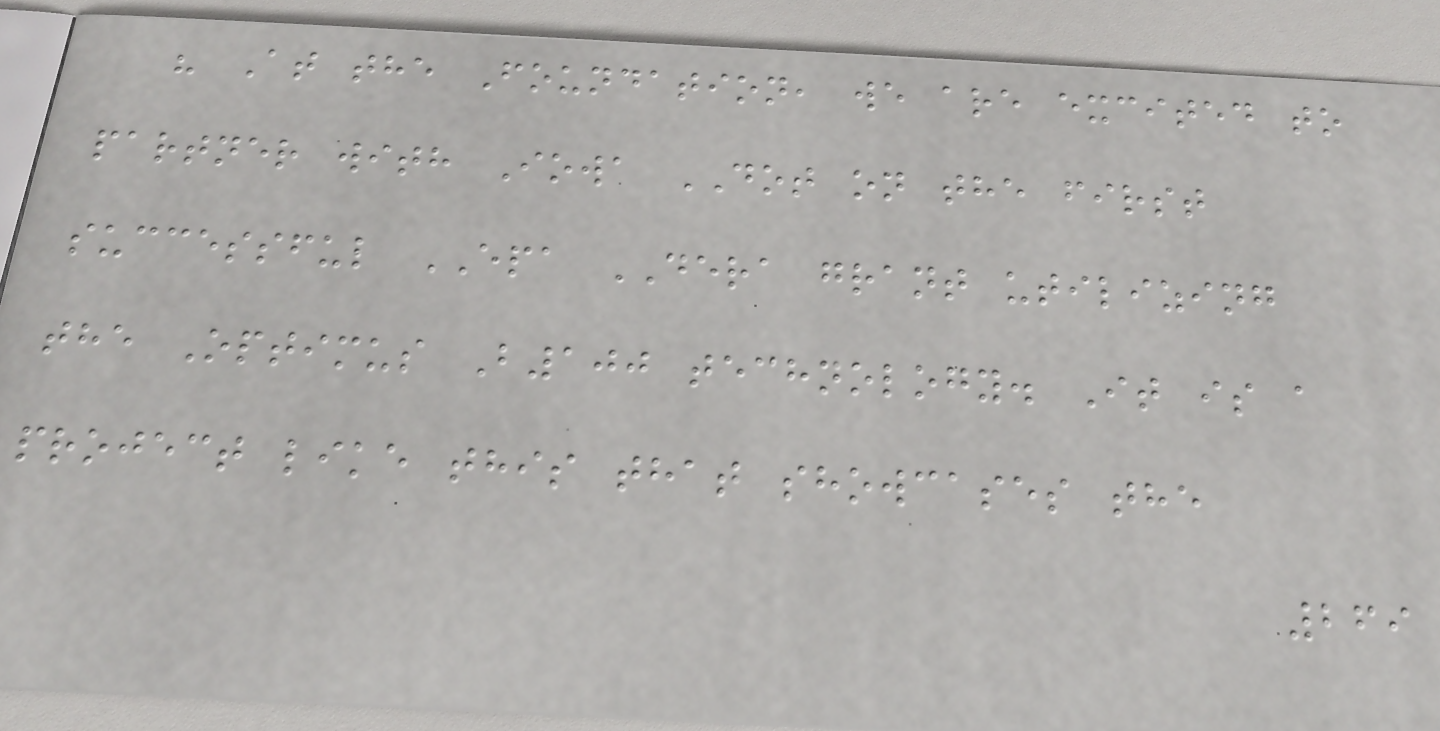" At the Foundation, we are excited to
partner with Iowa DOT on the first
successful EPA DERA grant utilizing
the Optimus B100 technology. It is a
project like this that showcases the
269
